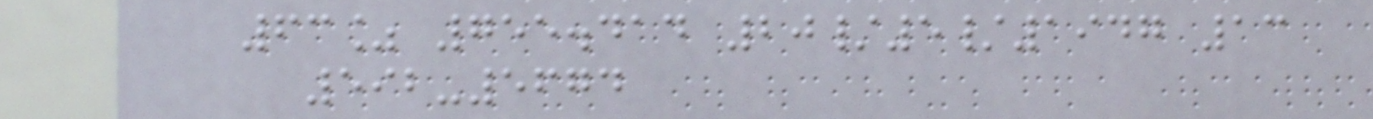63% 755.414 20/5/1947 13
592-5674
